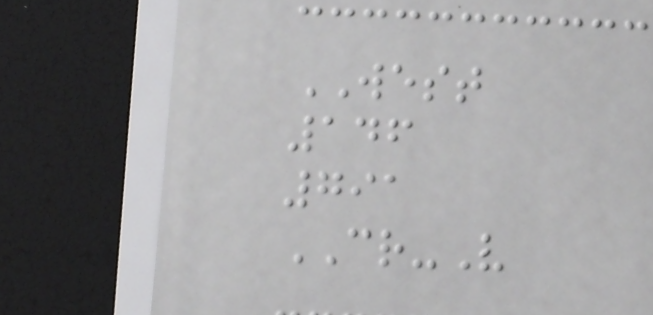WEST
146
791
CR-V
